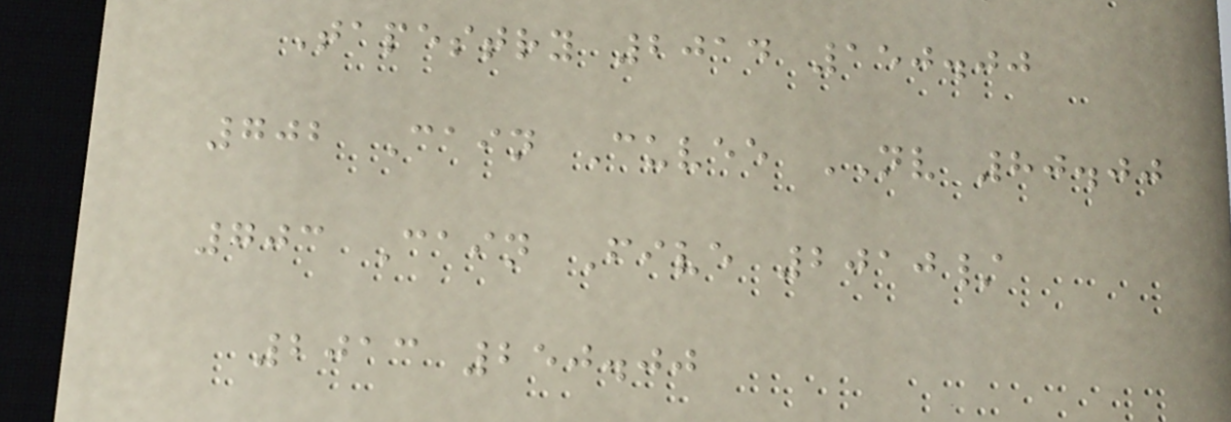Tapestry 2014 150.00
702 Cain Cuvee NV 80.00
703 Cain Five 2010/
2013 250.00
